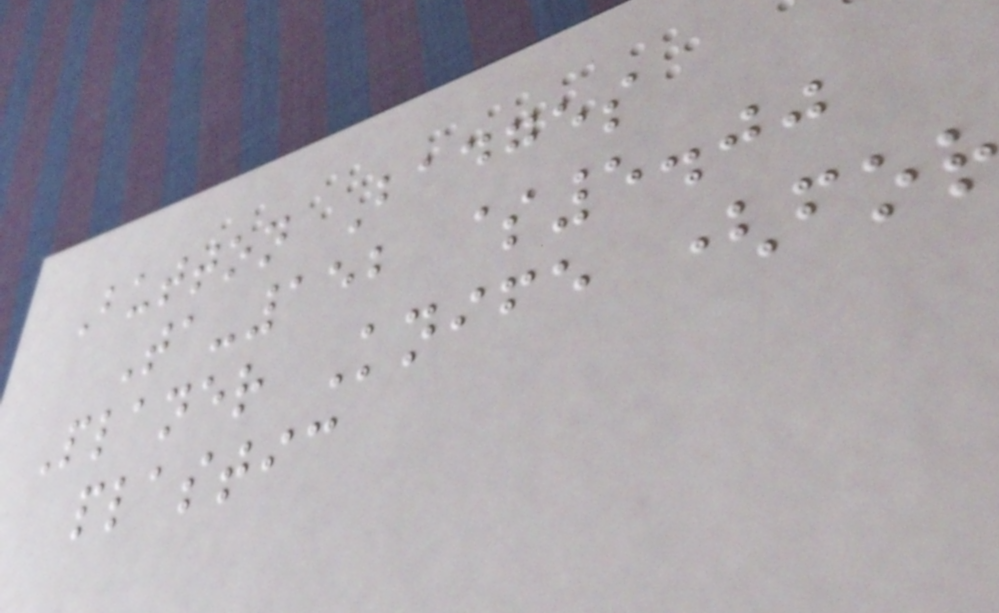Button Badges
Ta-152 $5.00
Planer Knife (for
plastic
